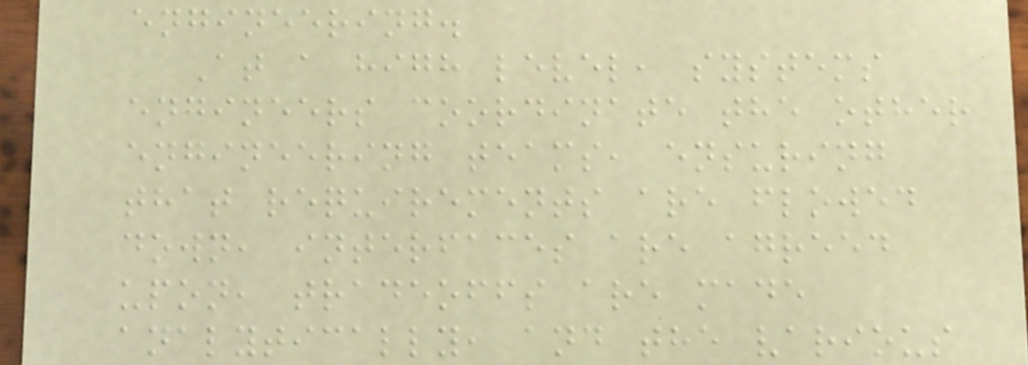engineering.
At a high level, systems
engineers coordinate the other
engineering teams, ensuring
that requirements are flowed
down, interfaces are agreed
upon, tradeoffs are made
analytically, and the various
